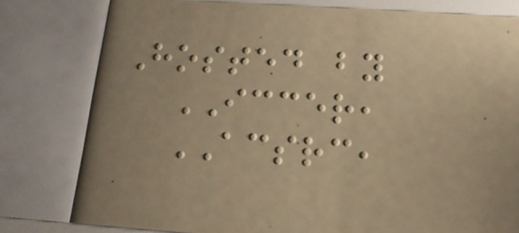Hosted by
ICCER,
ACSRC,
